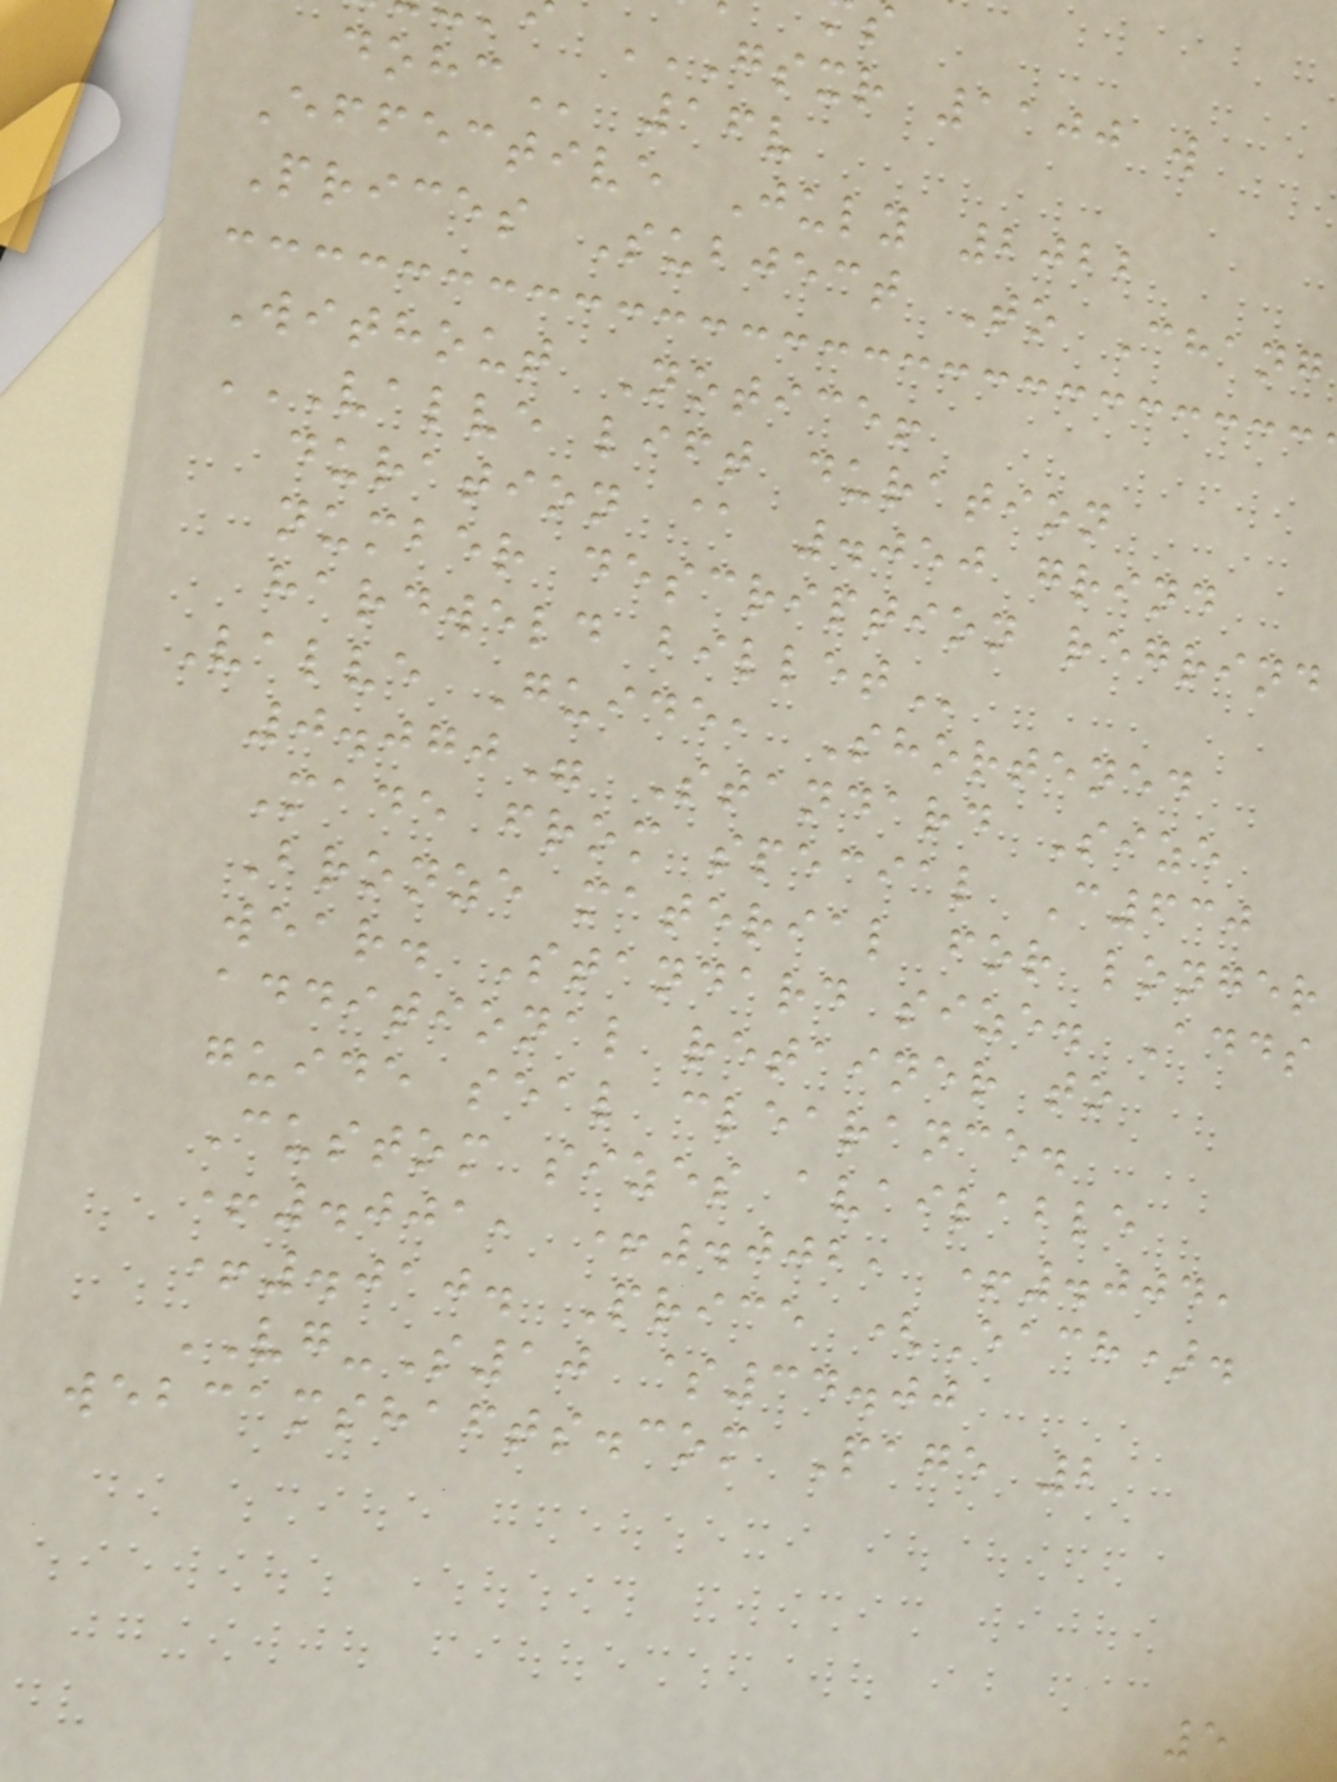16v
Effective July 2022
Prices Subject To Chang
Without Notice!
VALVE LIFT DURATION
duration @ .050 grind
number description regrind
hardweld
Valve Guide, Shortened
0.070" Standard Size
Made from special C630
Bronze material for longer
wear. Standard size. Adds
additional retainer to
guide seal clearance.
Custom sizes available
+.001, +.002, +.004,
+.010. Price (Each).
VG-S10 $34.00
webcamshafts.com Page 2
5
